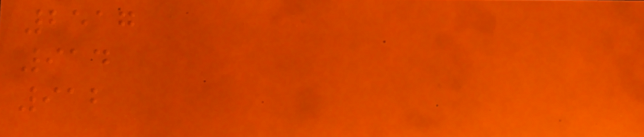2517
914
912
